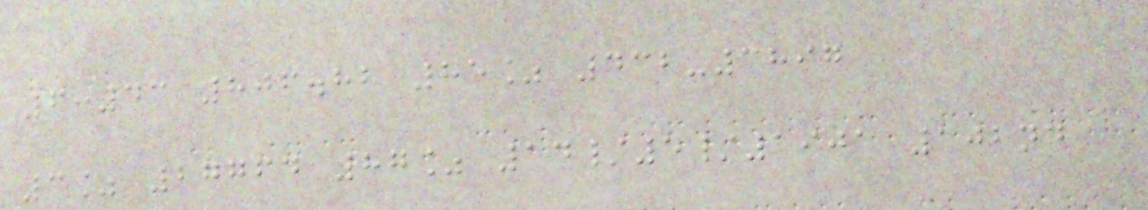6:43 806.82 85% 432-3897
3% 27764 87% 14/5/1901 102nd
